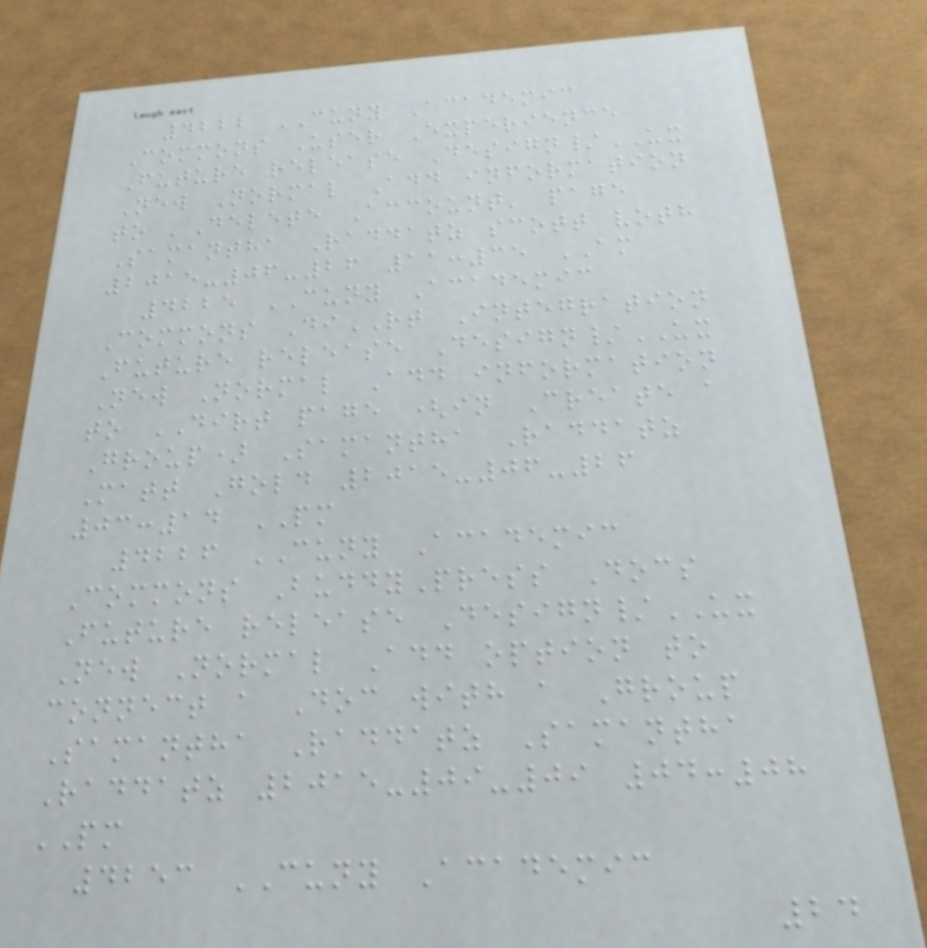4222 CUNY Academic
Commons User Experience
Future release Design/UX
New Normal Add information
to 'Delete Account' page
Samantha Raddatz scott voth
2015-06-26 11:35 AM
4225 CUNY Academic
Commons DiRT Integration
Future release Design/UX
New Normal Add information
to DIRT page (in Create a
Group) Samantha Raddatz
Matt Gold 2015-06-26
03:14 PM
4226 CUNY Academic
Commons BuddyPress Docs
Future release Design/UX
New Normal Add option to
connect a Doc with a Group
Samantha Raddatz Samantha
Raddatz 2015-09-09 04:08
PM
4253 CUNY Academic
24
